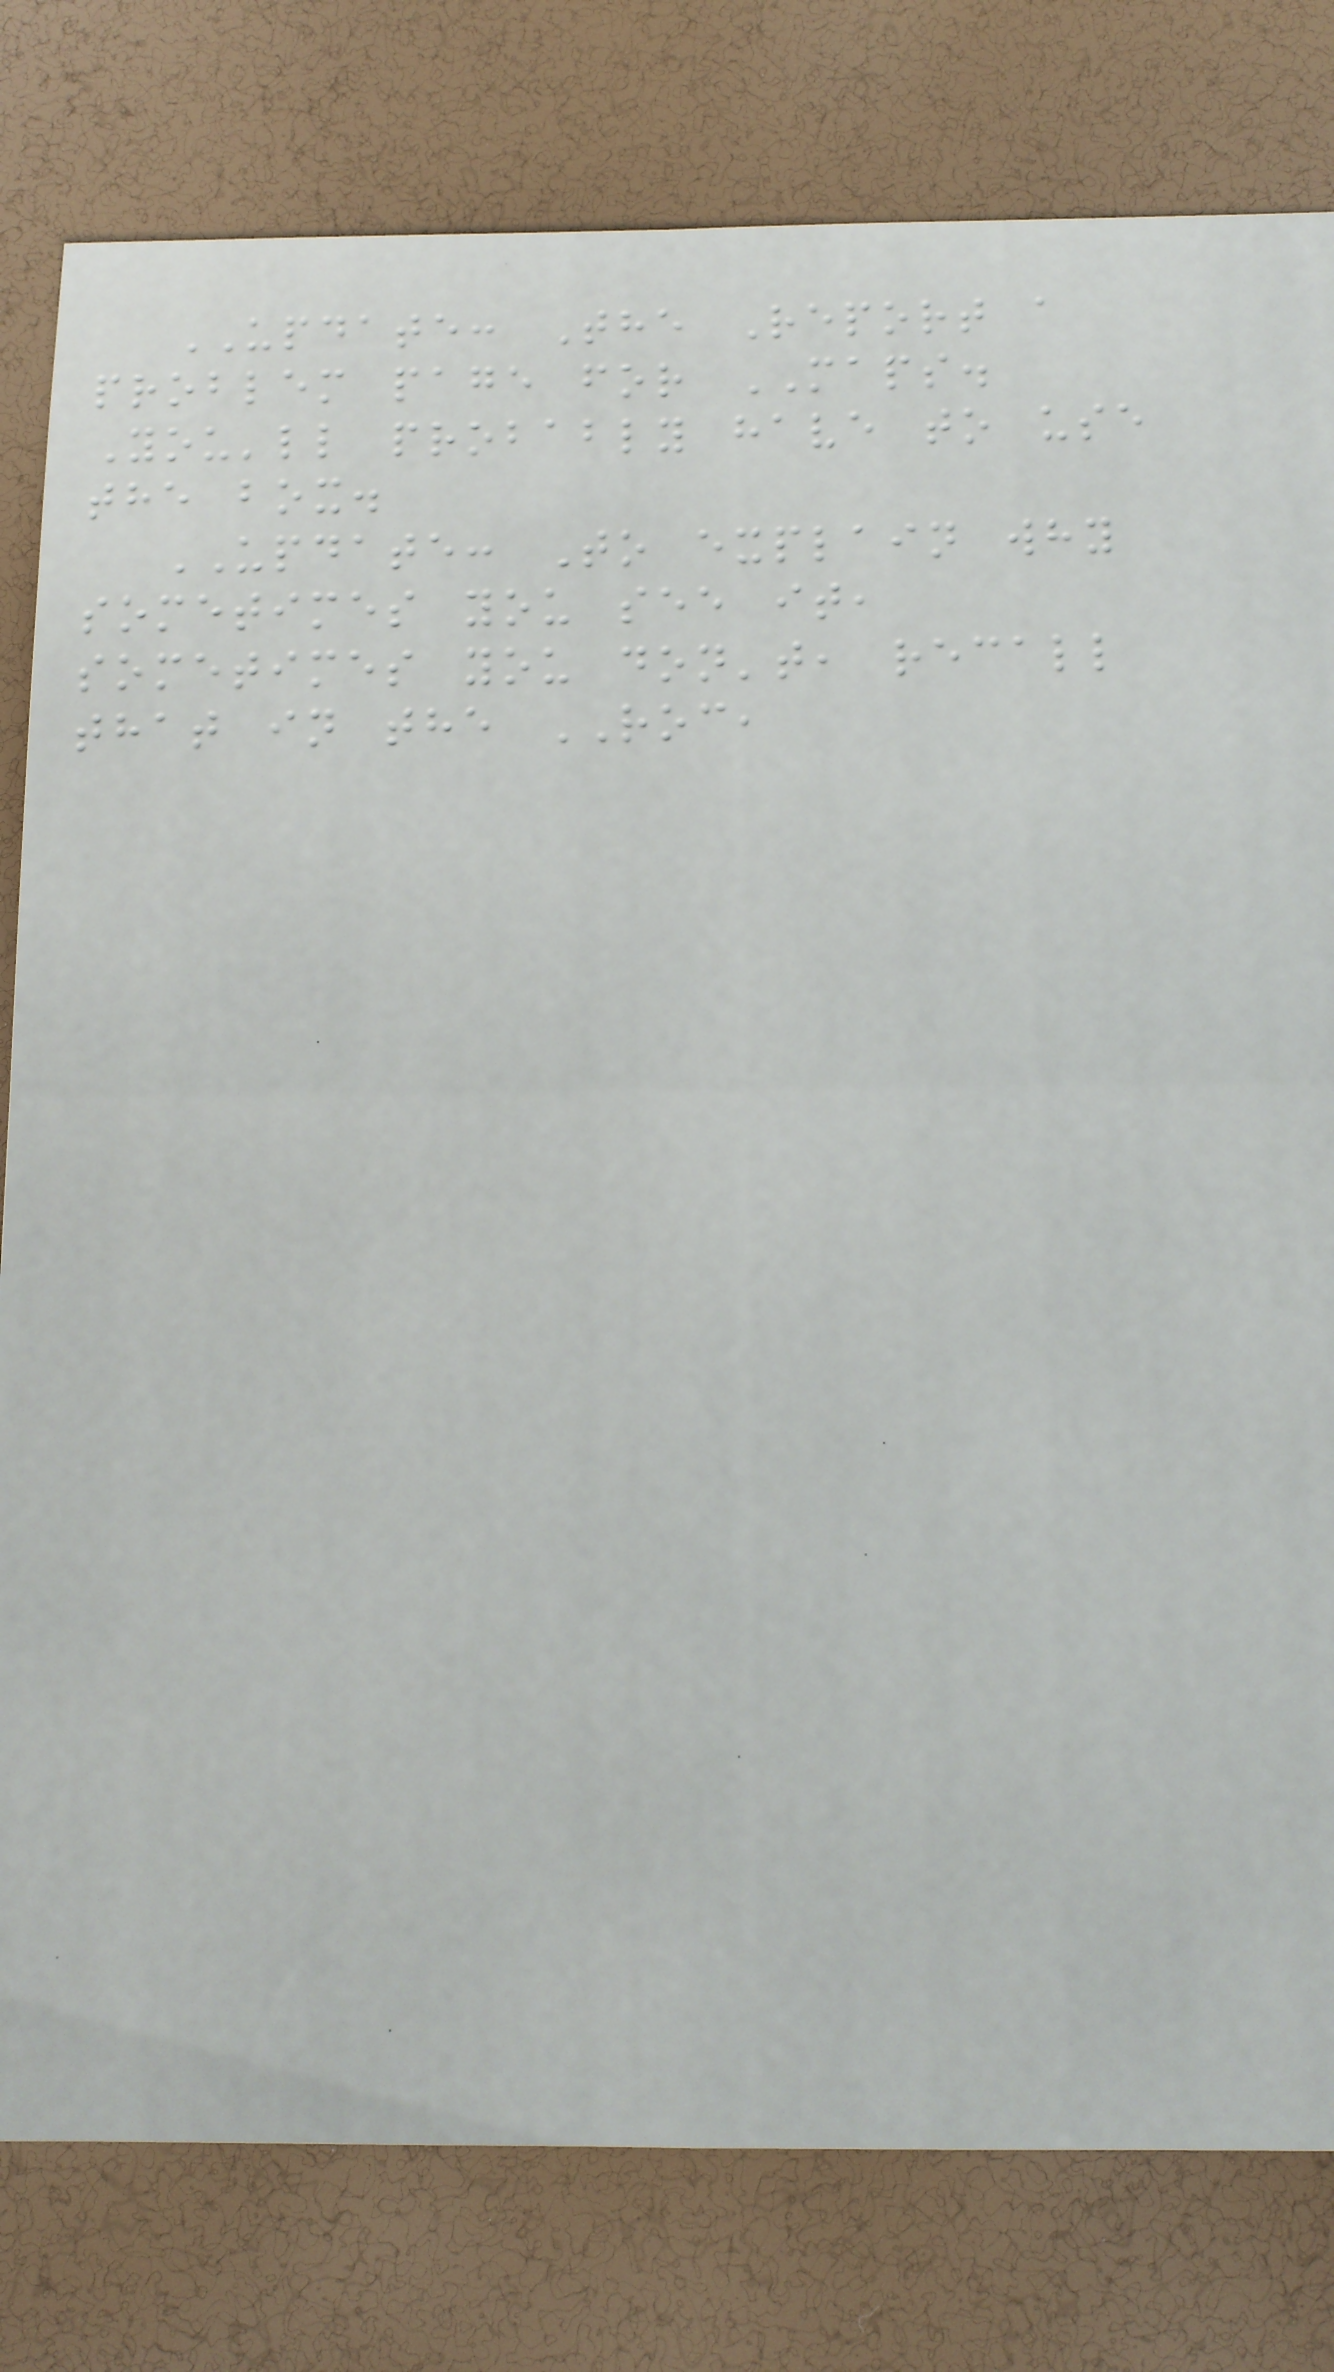UPDATE: The Report a
problem page for MAPS.
You'll probably have to use
the box.
UPDATE: To explain why
sometimes you see it,
sometimes you don't, recall
that in the ROC,
